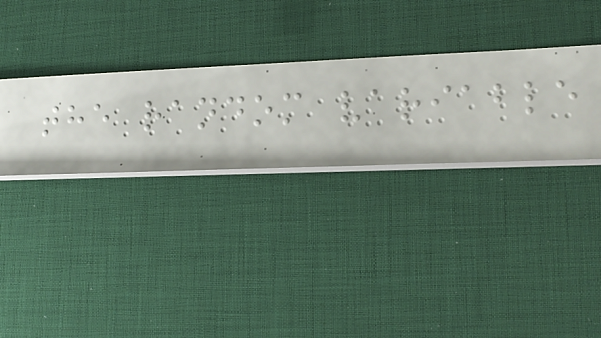the random variable
